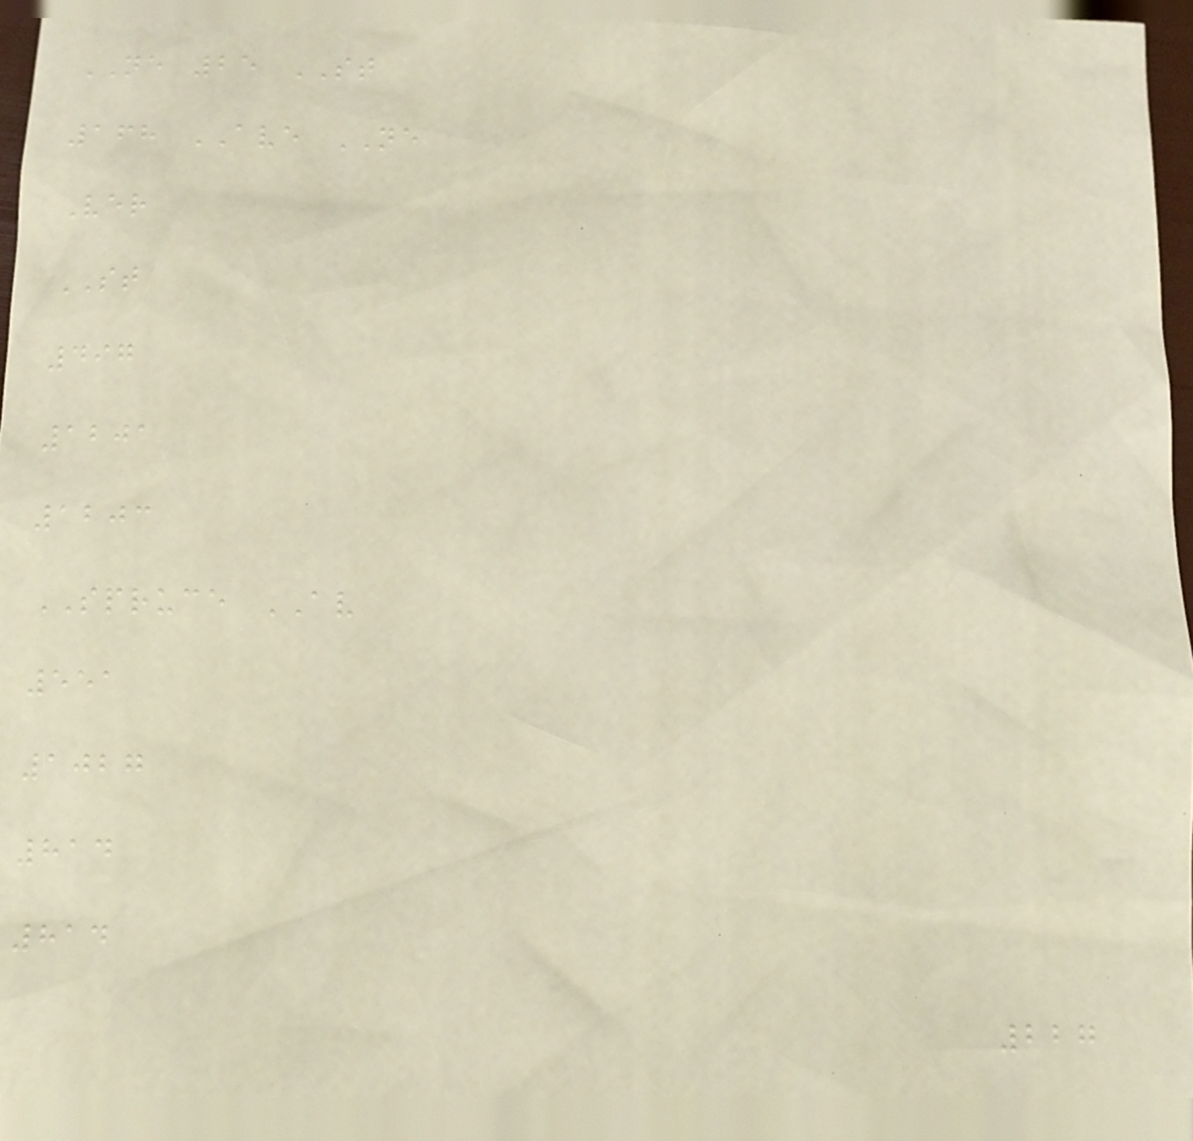NE 25 ST
168 AVE NE
Ver
ST
497
1201
1203
SPRUCE AV
551
1027
814
814
227
